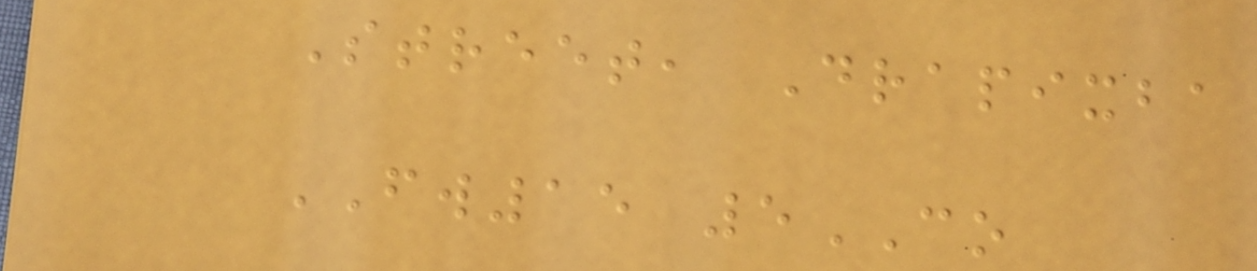Street, Drapixba
FW15 5CO
